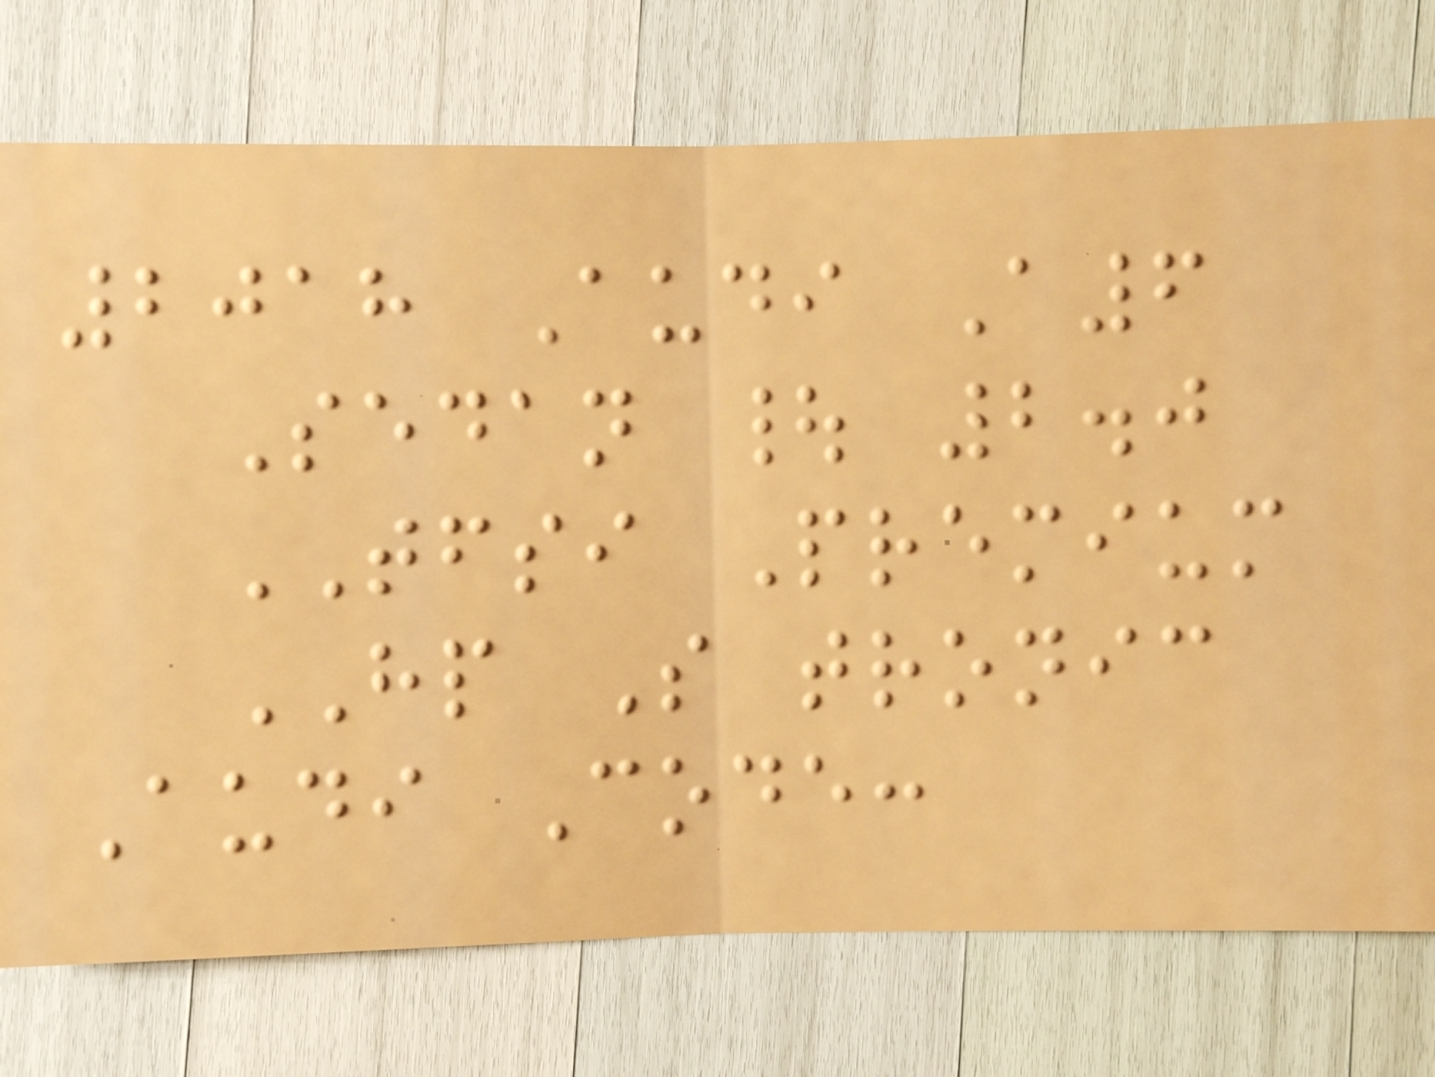2018 Audi A6
Sedan | 2.0
TFSI Premium
HP S tronic
Audi Code:
